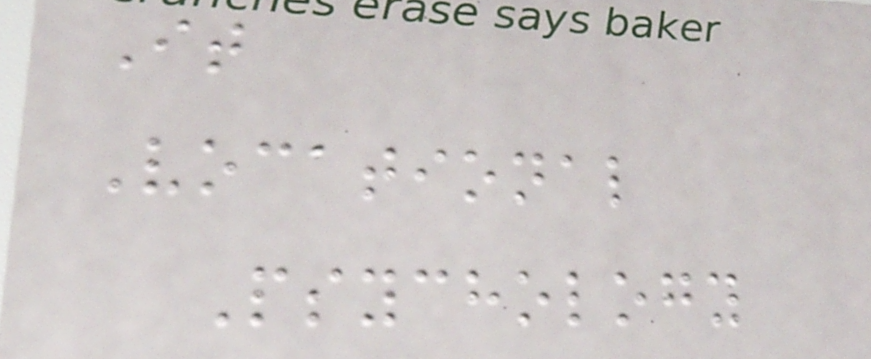It
Vocational
Psychology
